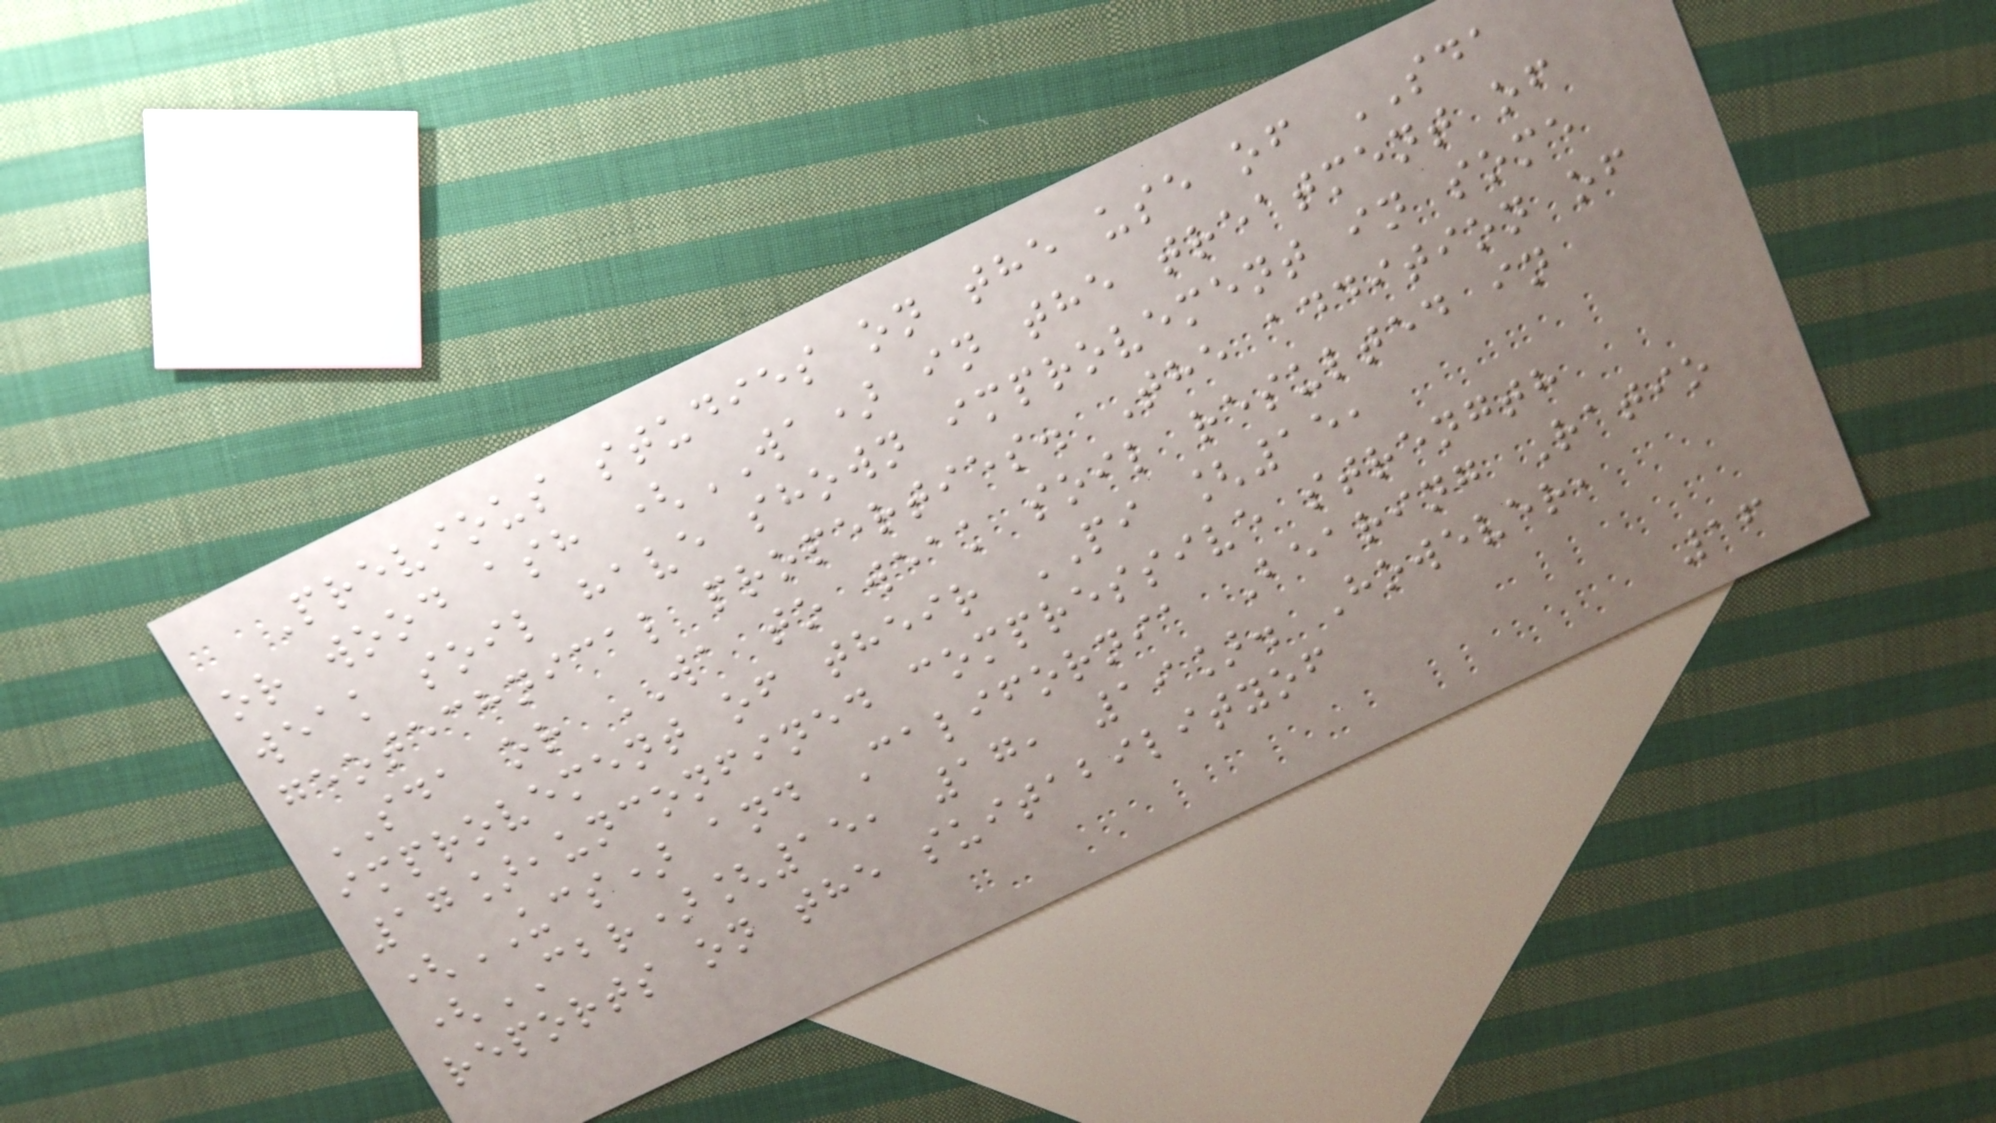Previous studies on the use of SDA
or wood ash (WA) in the treatment of
weak soil have shown improvement in some
geotechnical properties. The addition of
SDA or WA to weak soil resulted in
improvement of their PI [15,
17],unconfined compressive strength
(UCS) and California Bearing Ratio
(CBR)[15, 17, 19]. However,
reports on the suitabilityof
16
